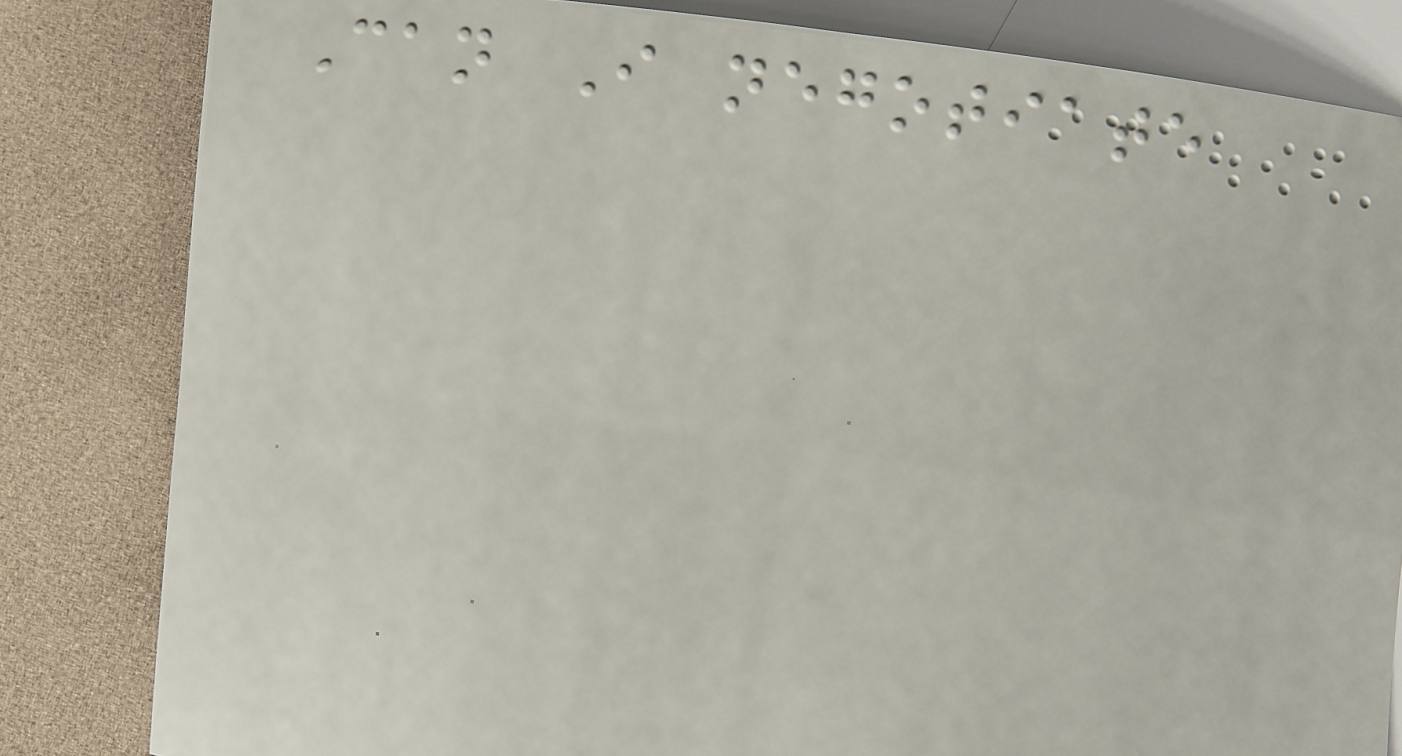Can I negotiate
